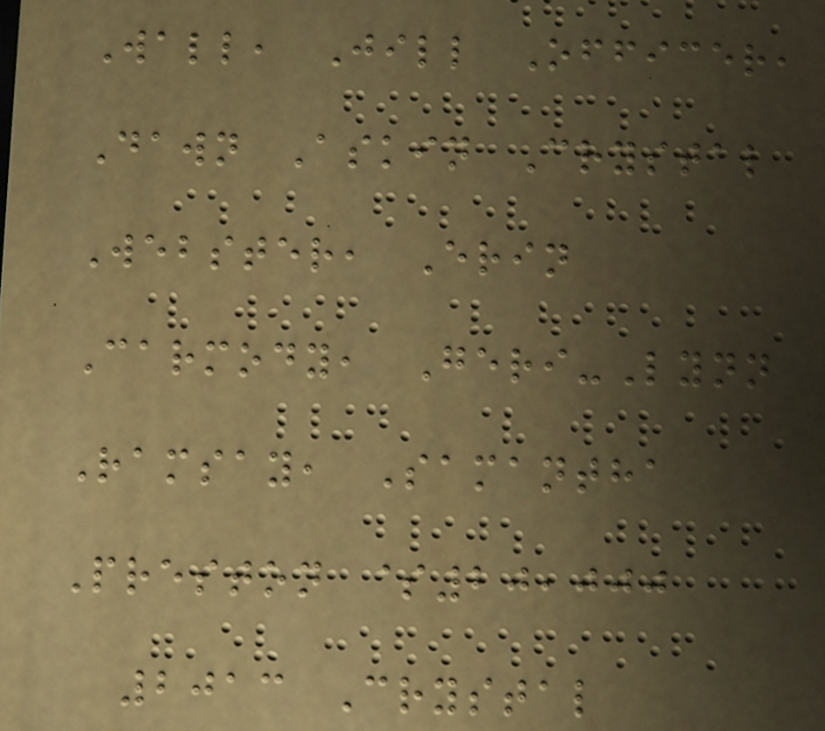Wall, Jill Officer,
Dawn Askin Crystal
Webster, Erin
Carmody, Geri-Lynn
Ramsay, Samantha
Preston $20,000
2013 Crystal
